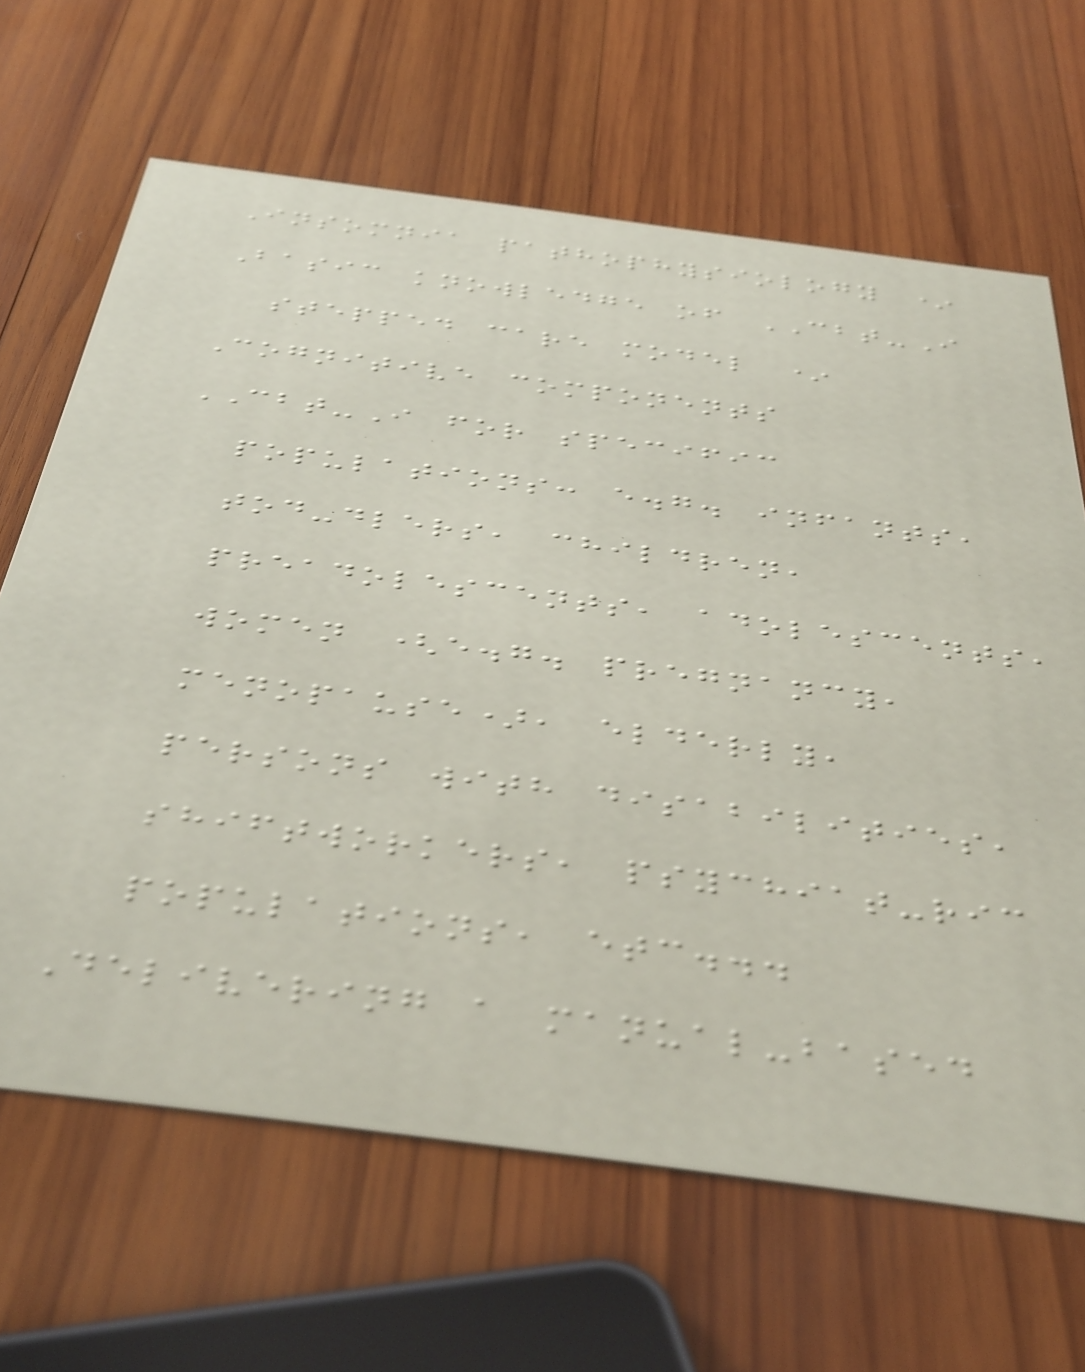Insomnia pathophysiology *
Basic knowledge of CBT-I
stepped care model *
Cognitive components
CBT-I for specific
populations: e.g. infants,
tod-dlers, children,
preadolescents, adolescents,
women (e.g. pregnancy,
menopause), elderly,
persons with disabilities,
shiftworkers, psychiat-ric
populations, etc...
Delivering a manual-based
